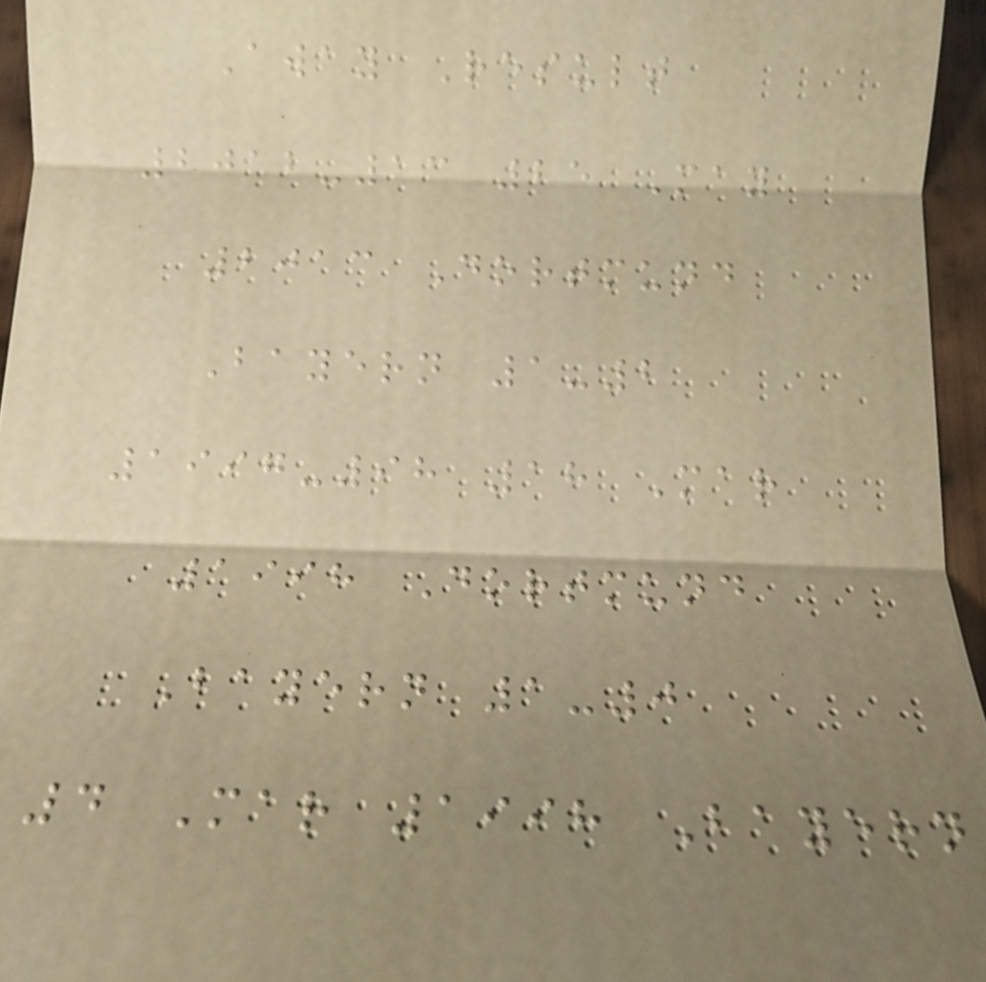Away Result
2012-13 25 May
2013 Dortmund
Bayern 1-2
1997-98 18 Mar
1998 Dortmund
Bayern 1-0
4 Mar 1998 Bayern
